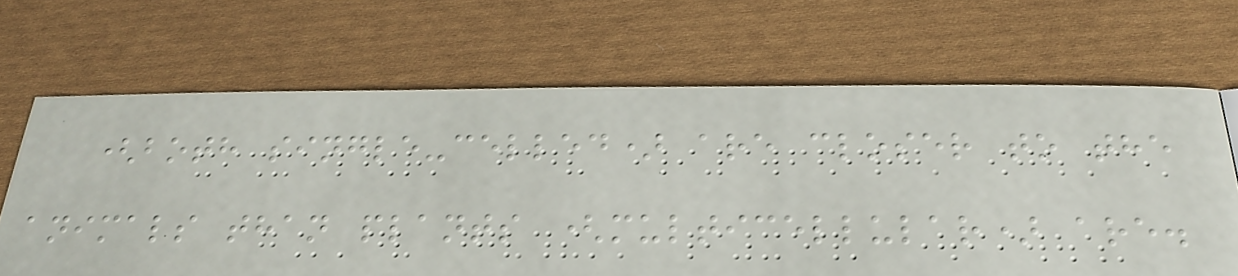(both single-celled) are closer to the
animals than plants (multicellular) are.
